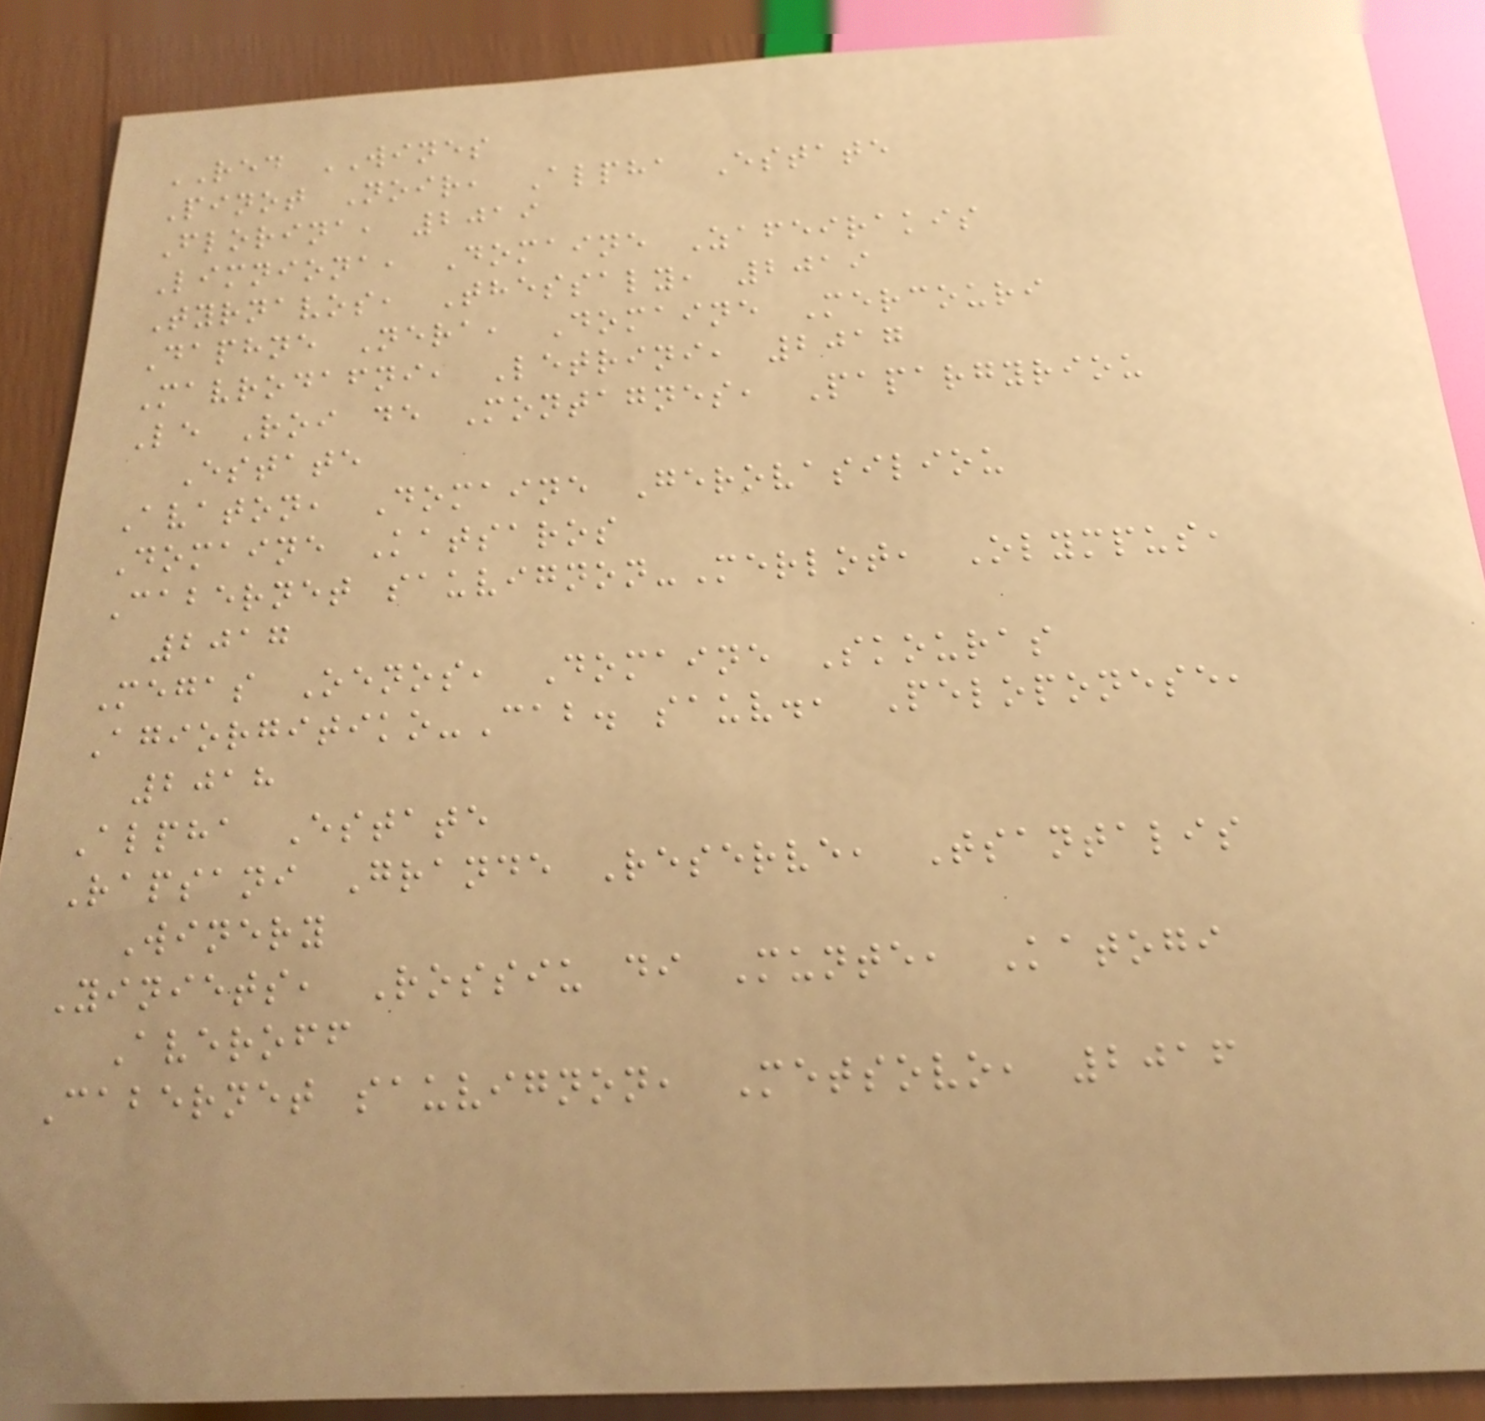RED WINES
Pinot Noir, Alpha Estate
Florina, 2019
Limniona, Domaine Zafeirakis
Tyrnavos, Thessaly, 2019
Daphne Nera, Domaine Mercouri
Mavrodafni, Letrini, 2017
Le Roi de Montagnes, Papargyriou
Estate
Avaton, Domaine Gerovasiliou
Domaine Katsaros
Cabernet sauvignon-Merlot, Olympus,
2017
Megas Oenos, Domaine Skouras
Agiorgitiko-Cab. sauv., Peloponese,
2018
Alpha Estate
Rapsani Grande Reserve, Tsantalis
Winery
Yiniets, Rossiu di Munte, Katogi
Averoff
Cabernet sauvignon, Metsovo, 2016
